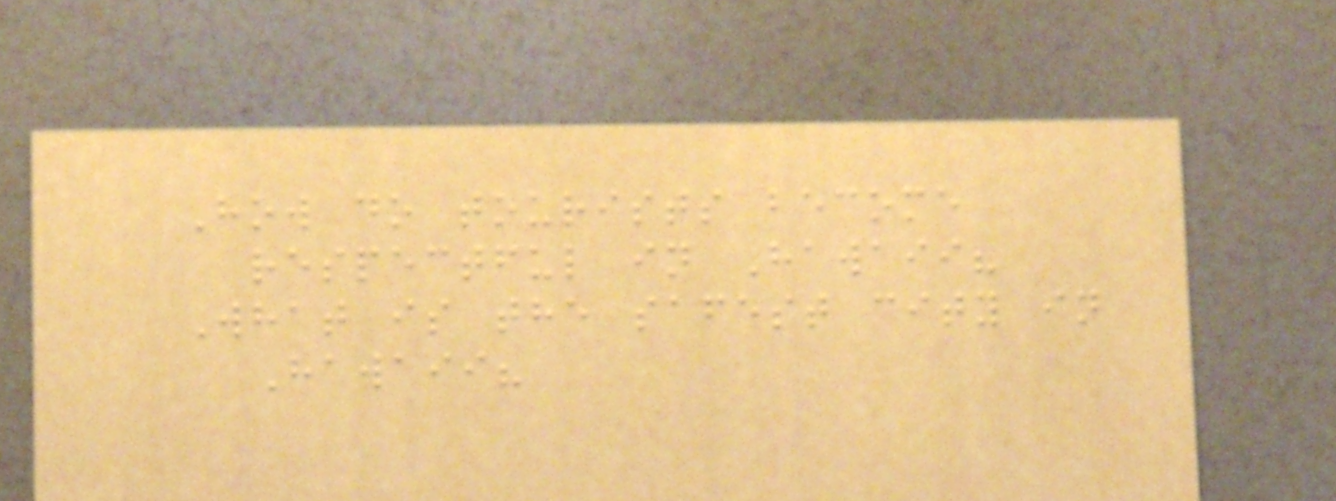How do tourists become
respectful in Hawaii?
What is the safest city in
Hawaii?
